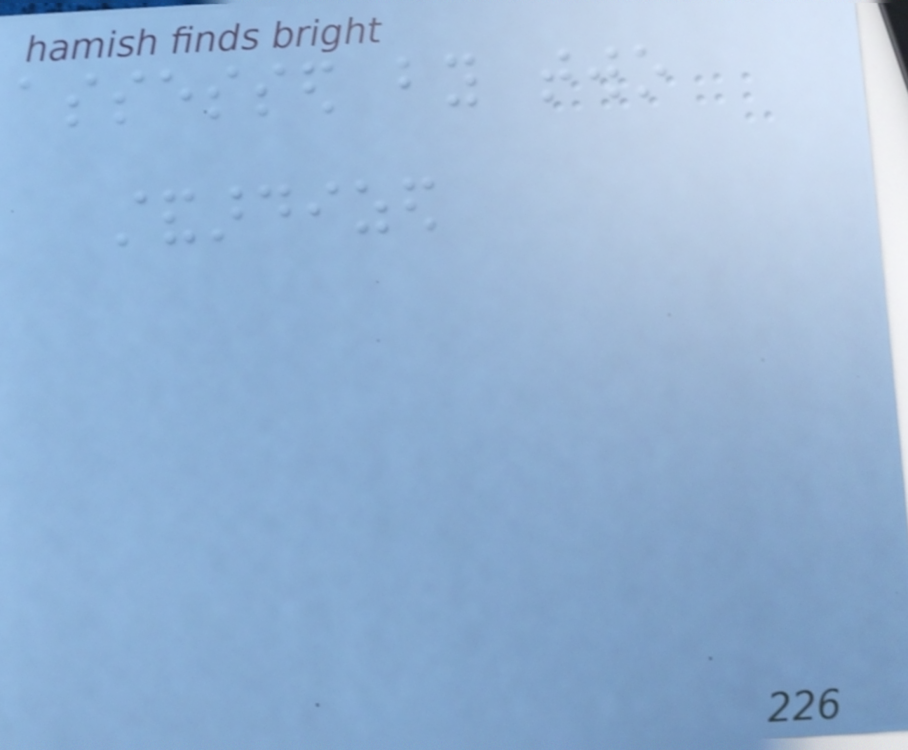assessed by two
standardized
